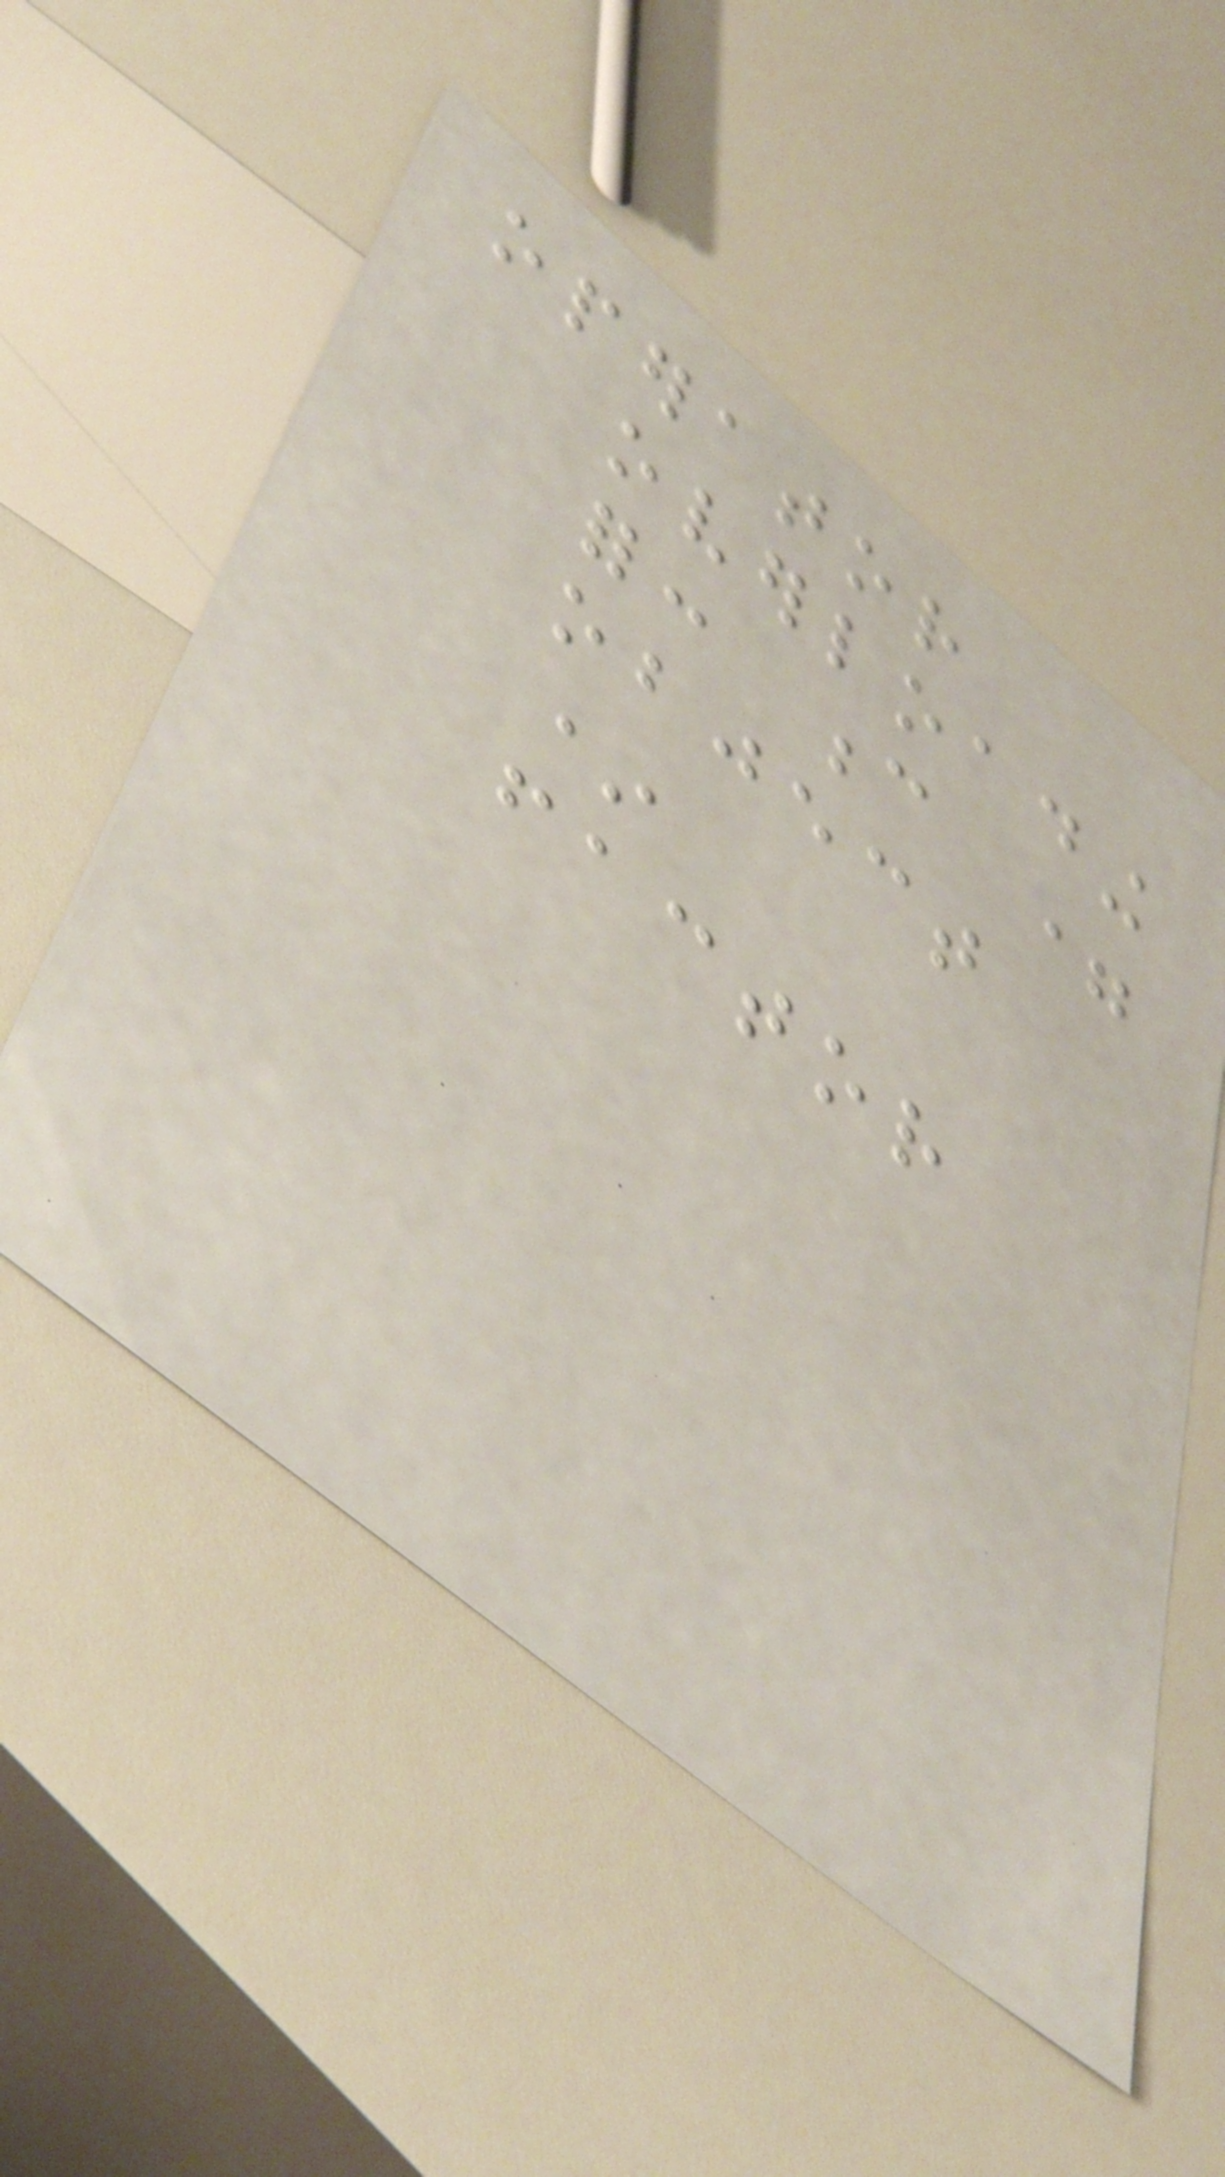operator
overloading
for: c =
object
*
factor
